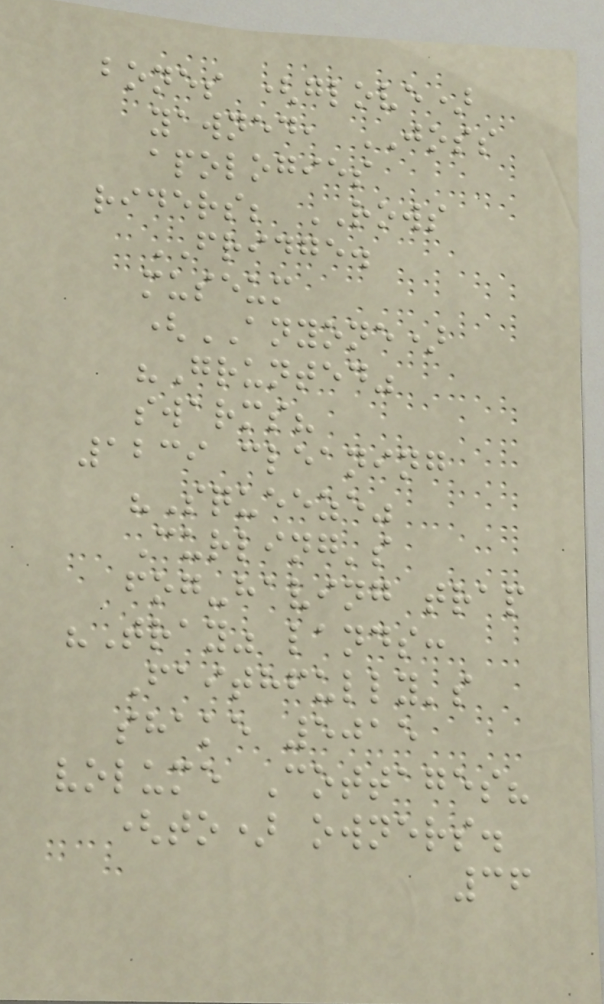bones (glove)
yawned, JOSS
apologies
riders; ROWS
FRIDGE.
museum
(ANYONE)
"Grunted"
swarms?
1239 cleaning
"Squeeze"
Curling's
fog-having trap
"Tray" lands:
Faithfully's
shake 5015
volume Cottages?
(to) owners.
36
